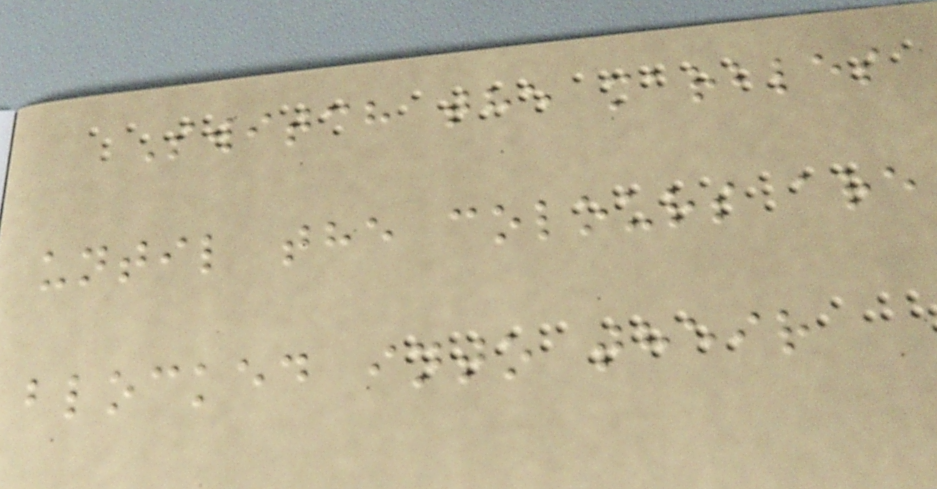Switch the marbles
until the colours are
blocked into their
